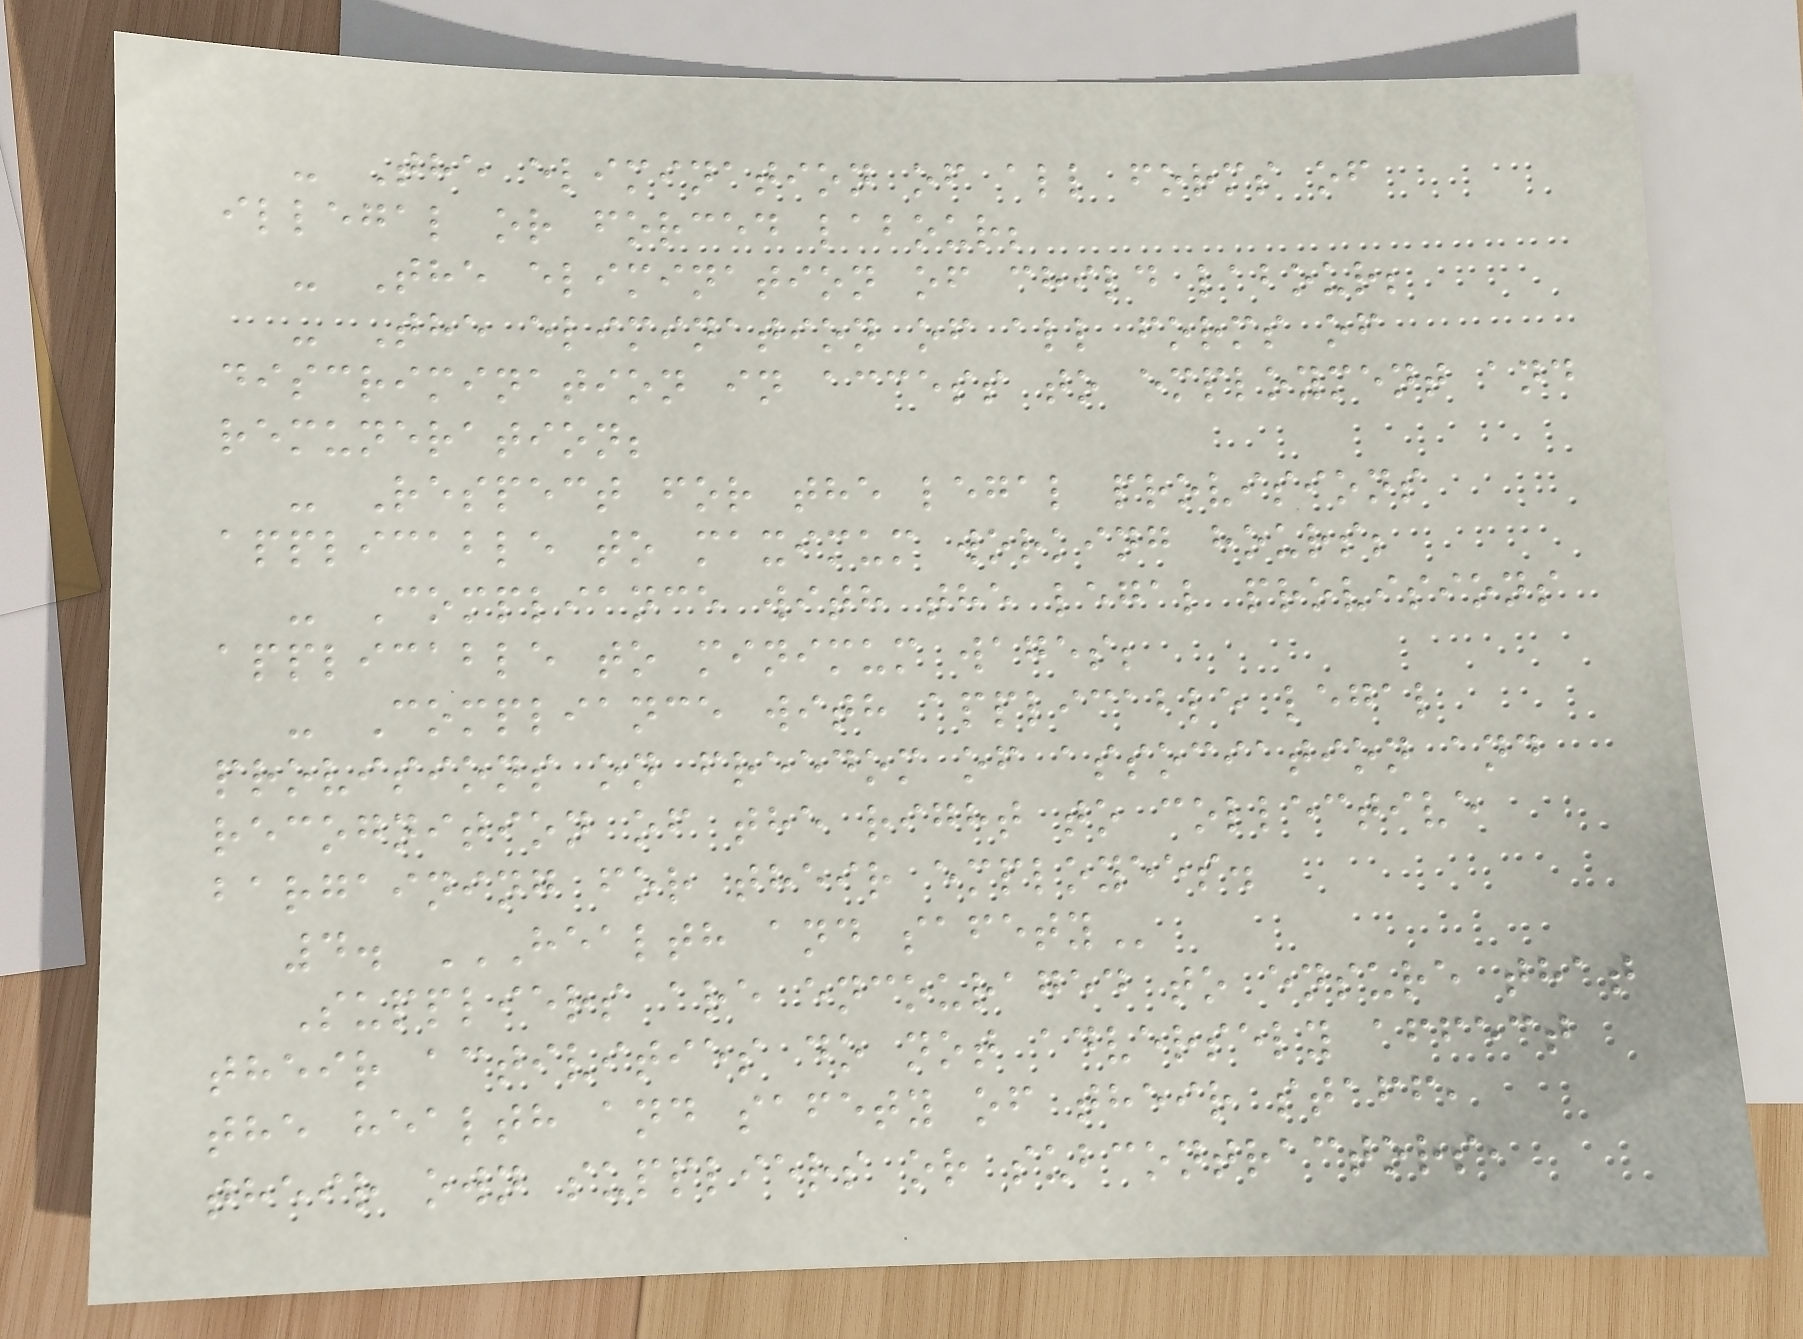- The elimination of all forms of
illegal or forced labour;
- The elimination of child labour;
- The elimination of all forms of
discrimination in access to employment and
remuneration;
- Respect for the legal provisions
applicable to maximum working hours;
- Compliance with the legal provisions
applicable to minimum wages;
- Compliance with applicable legal
provisions on freedom of association and
recognition of the right to collective
bargaining for their employees.
4. HEALTH AND SAFETY
Suppliers are encouraged to ensure that
their activities do not adversely affect
the health and safety of their staff,
their own suppliers or subcontractors,
